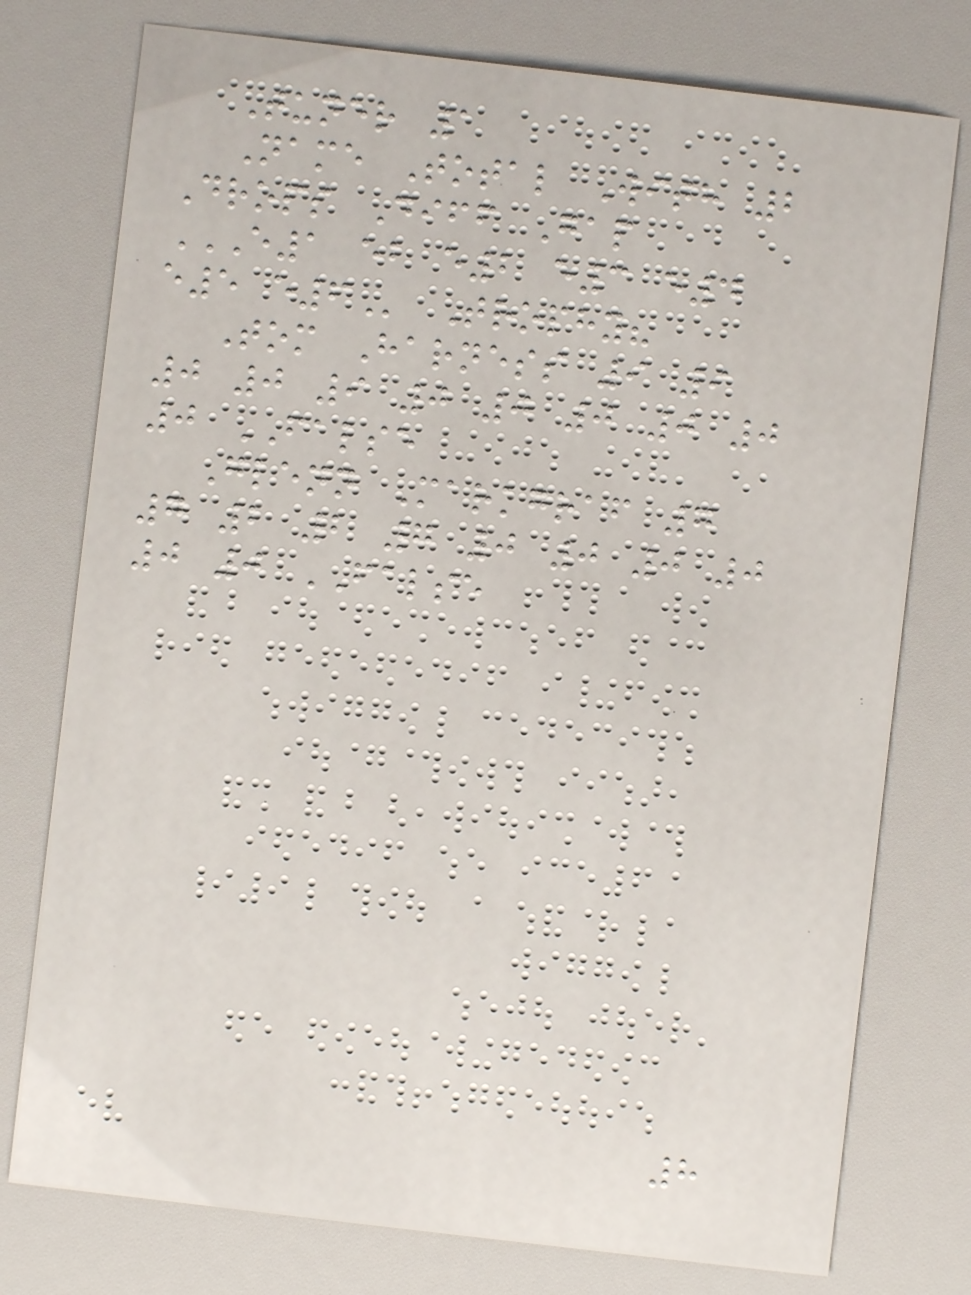Tuner 1
Name Total With 2
Drops Diff Gap
E1 EB E2 E3 E4
E5 E6 Trophy?
Tom Harness 9 9
0 0 9 0 0 0 0 0
0 FALSE
Glenn Markgraf 7
7 2 2 7 0 0 0 0
0 0 FALSE
8
